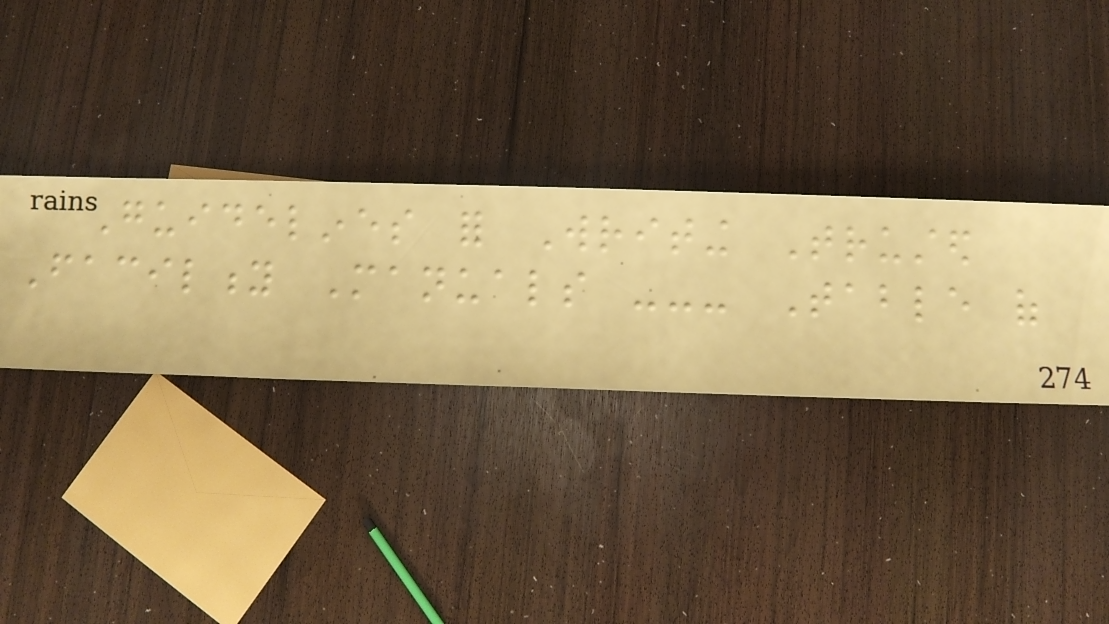Guidelines for Writing Trusted
Facility Manuals --- Table of
